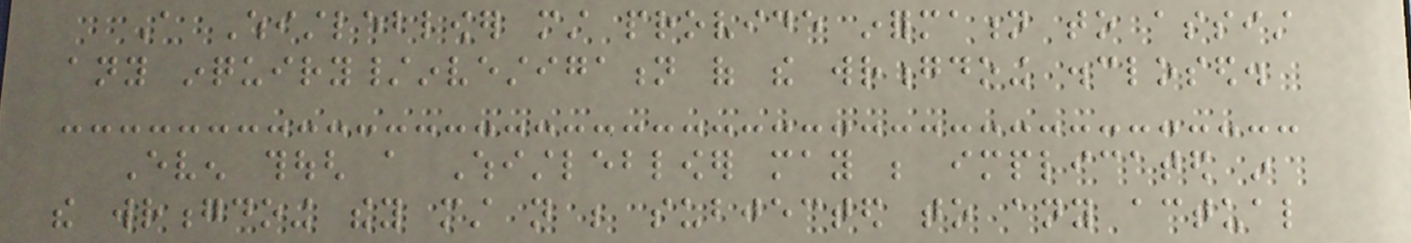A Whistleblower must provide information to assist
any inquiry/investigation of the wrongdoing disclosed.
Even though a Whistleblower may be implicated in
the wrongdoing they must not be subjected to any actual
